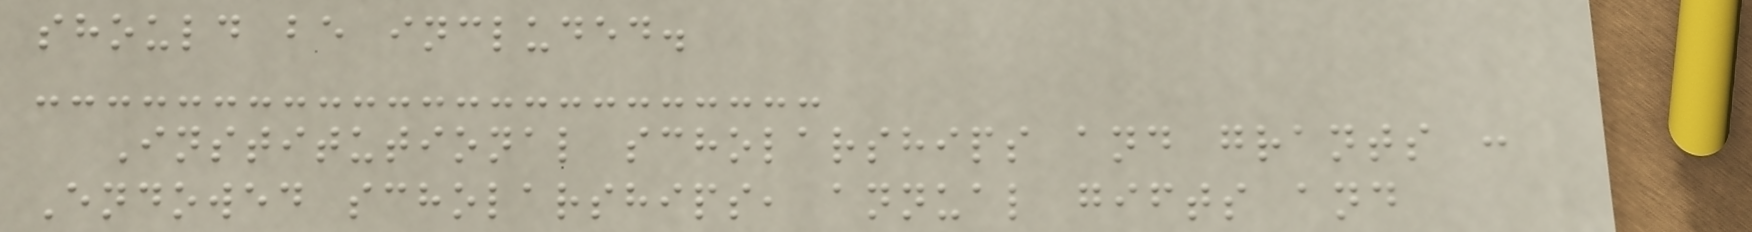should be included.
Institutional scholarships and grants :
Endowed scholarships, annual gifts and
